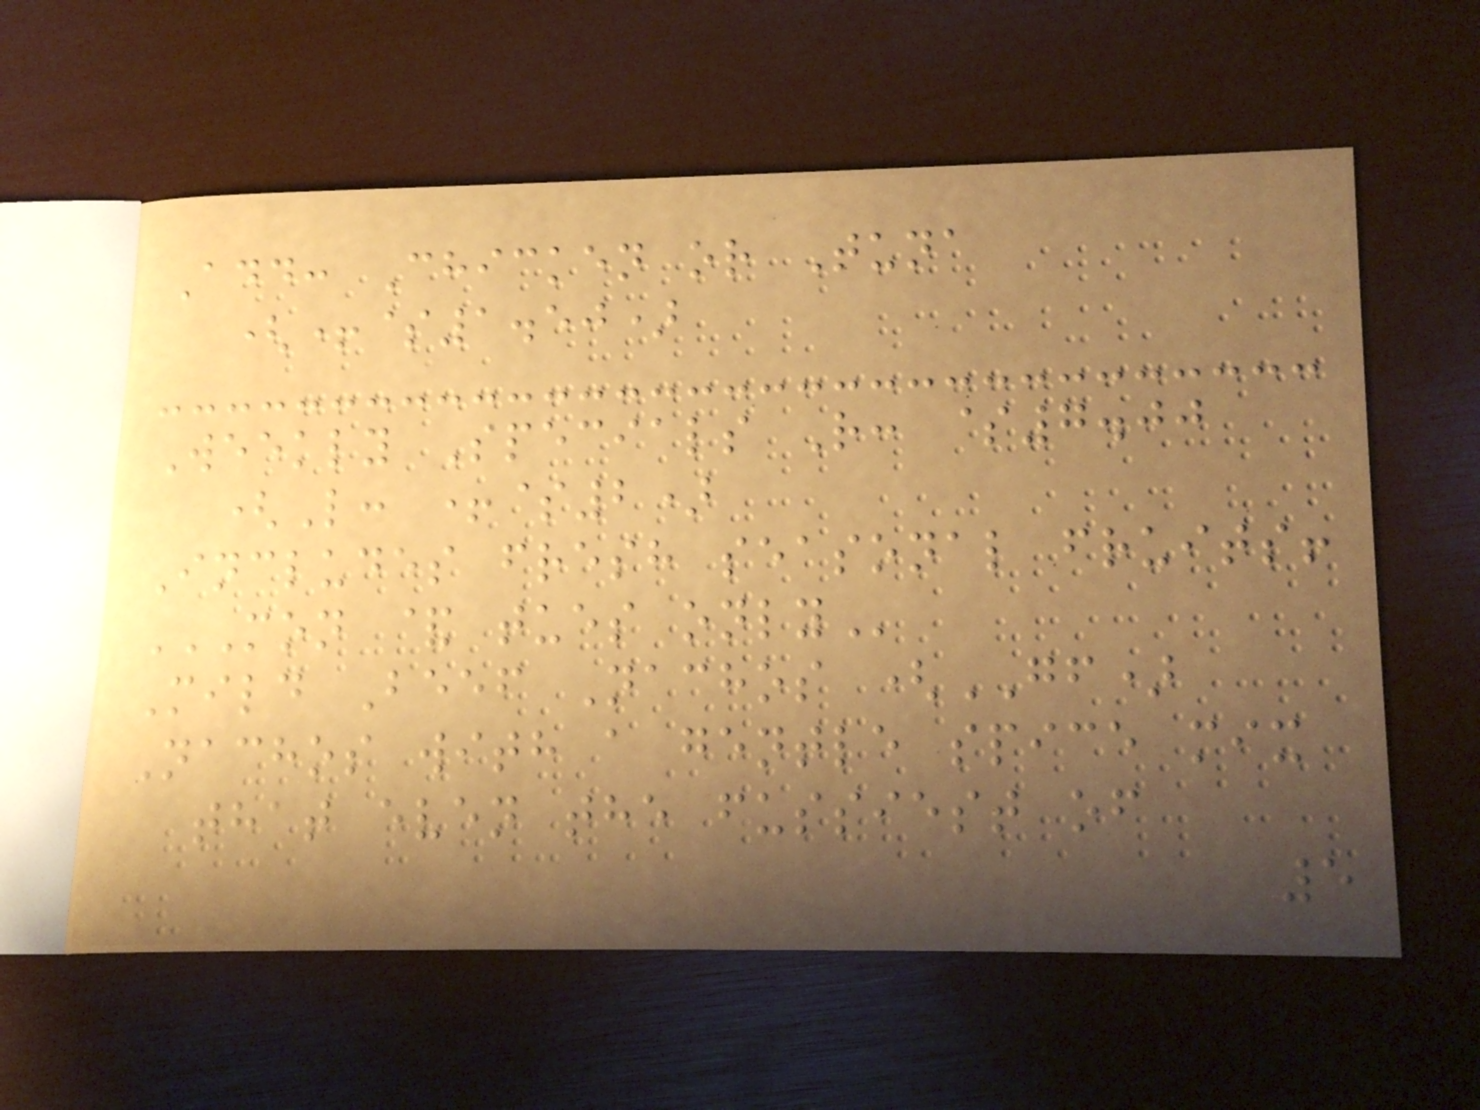Add: Chicken or Tuna
(+$1.50)
Weekly Specials R: $7.00
(L: +$2)
Includes fresh seasonal fruits!
MON & TUES ONLY
Mild Beef Nachos (GF)
Nachos with a gentle spice mix
that even the fussiest of
5
